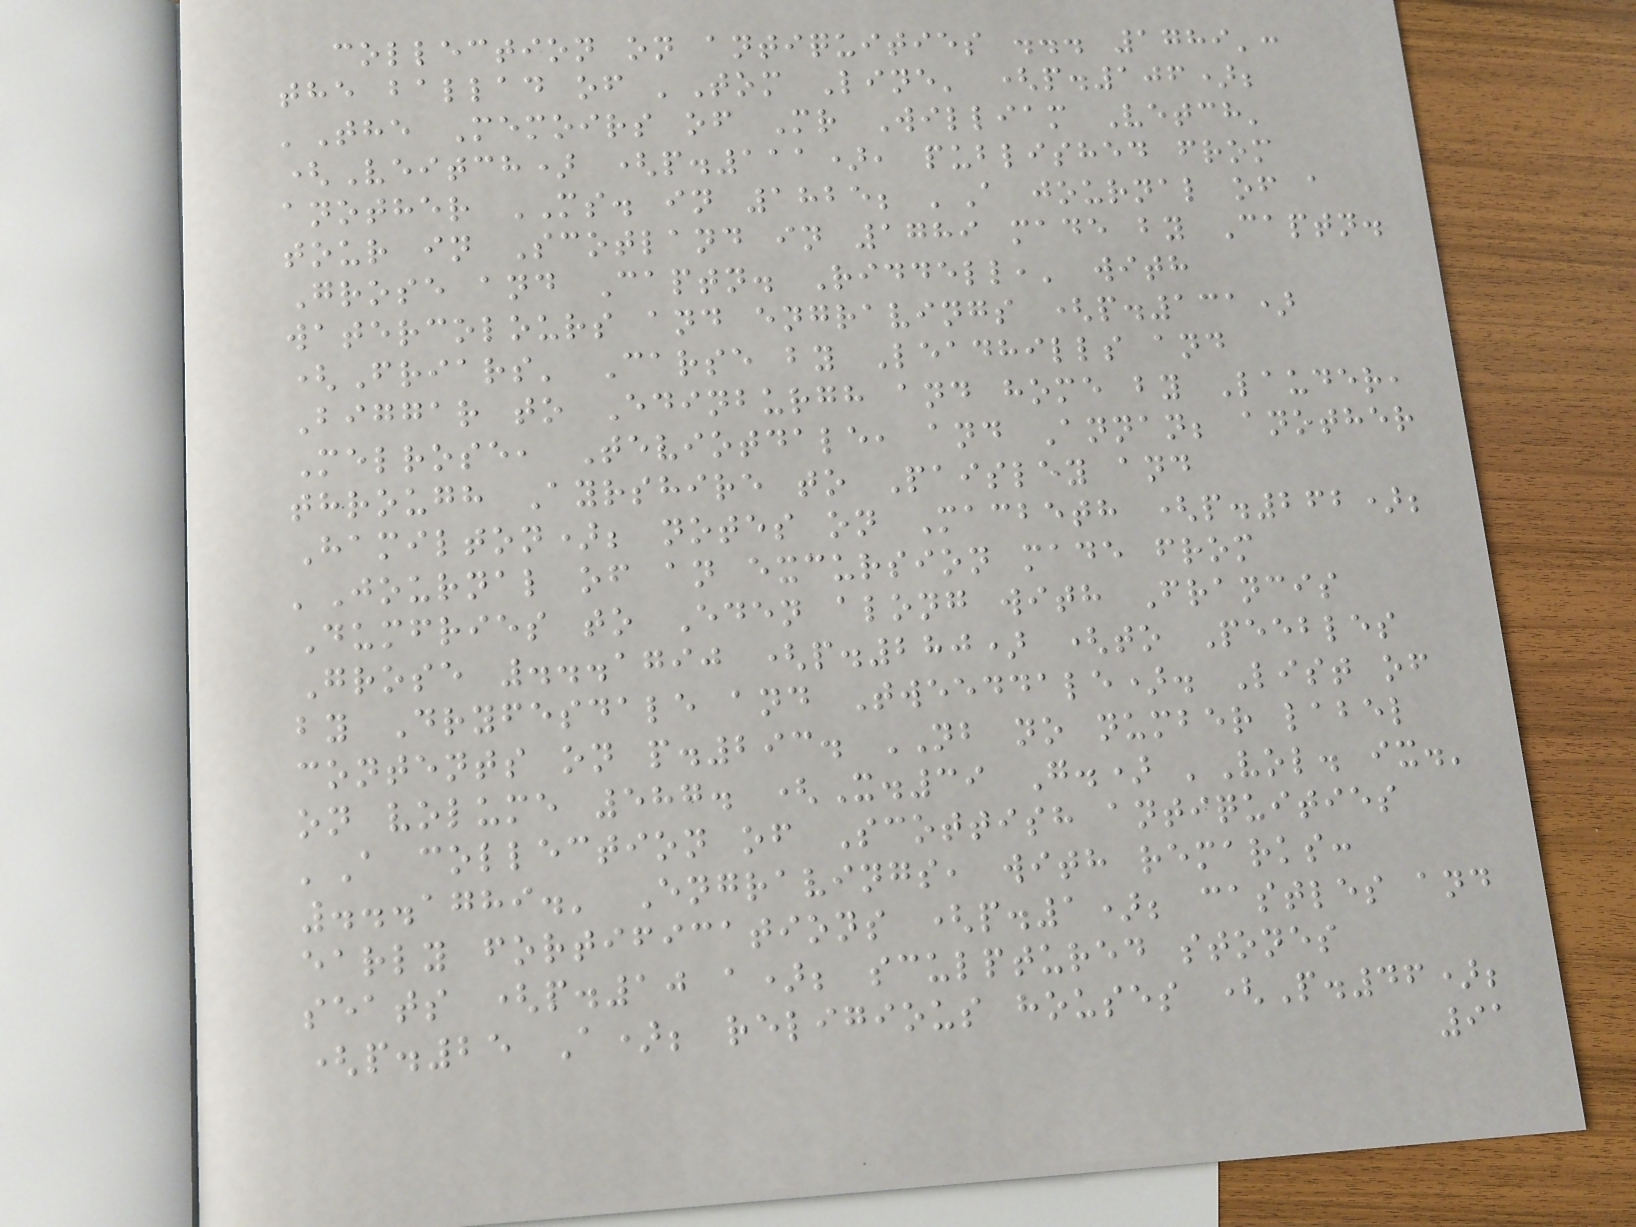collection on antiquities ... 1789':
the ballad of 'Tom Line' (p.106);
'The Memoirs of Mr William Vetch'
(Veitch) (p.111), published from
another MS. in 1825; 'A journal of a
tour in Scotland in 1789 made by Captn.
Grose and Captn. Riddell,' with
watercolours and engravings (p.131)
(Friars' Carse by Leadhills and
Biggar to Edinburgh and home by Lauder,
Melrose, Teviotdale, and Annan; another
through Ayrshire to Paisley and
Hamilton); notes on Macbeth (p.262);
'Journal of an excursion made from
Dumfries to Eden along with Francis
Grose ...1790 (p.280) (to Peebles
by Dryfesdale and Tweeddale). List of
contents on p.293. NB no number label
on volume 587. (X.39 G.) 'Vol. ix.'
'A collection of Scottish antiquities
...1789.' Engravings, with remarks:
early fortifications (p.1); castles and
seats (p.10 a); sculptured stones
(p.25 A); religious houses (P.46);
91
